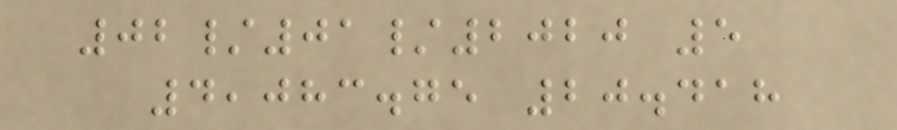02/01/2020 5
4,083.75 20.418
